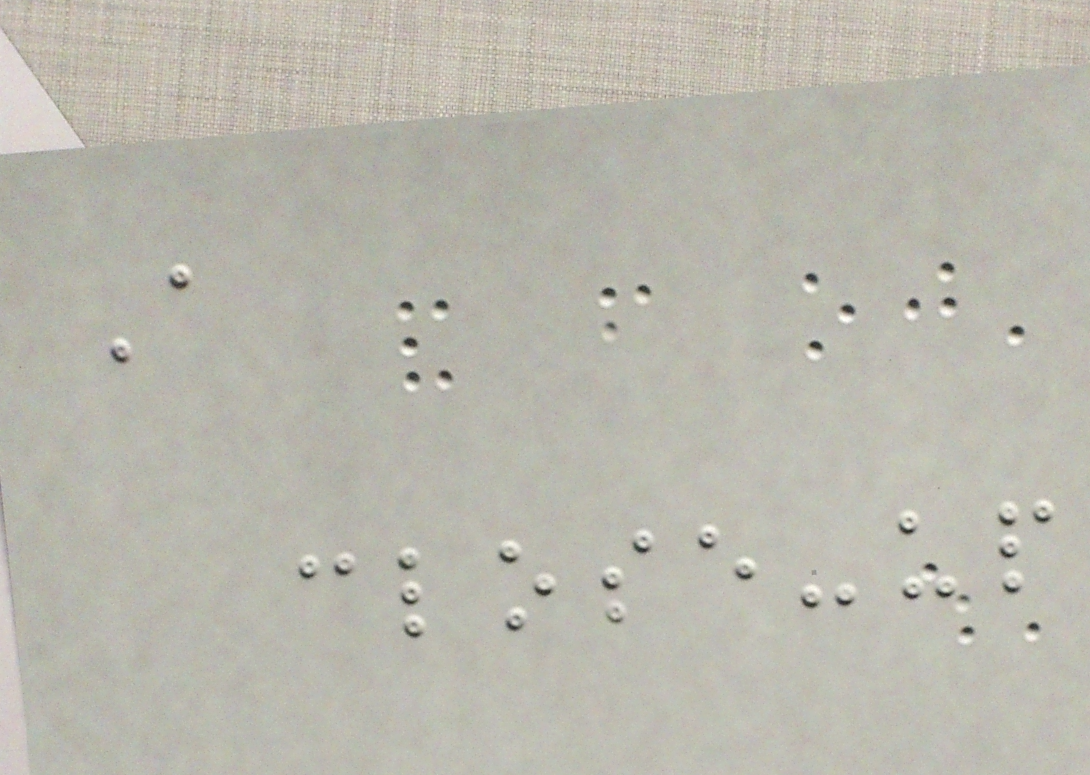A
close-up
